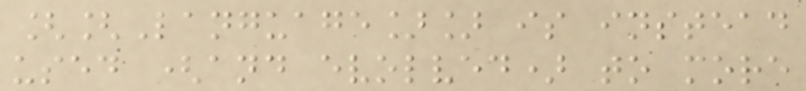[[Language]] is instead
used (and evolved) to more
